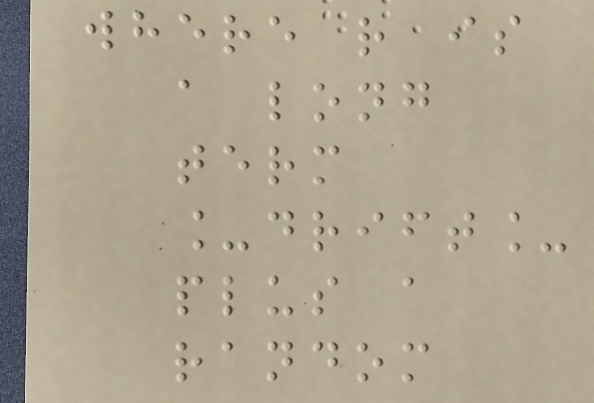where r is
a long
term
_drift_
plus a
random
